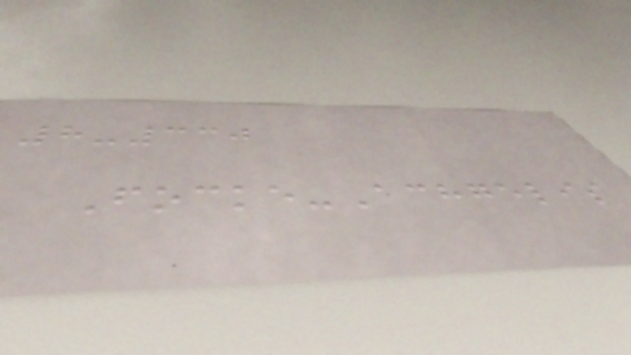8-330
Focke-Achgelis
